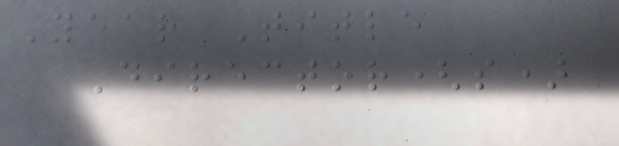Year Title
Director(s)
